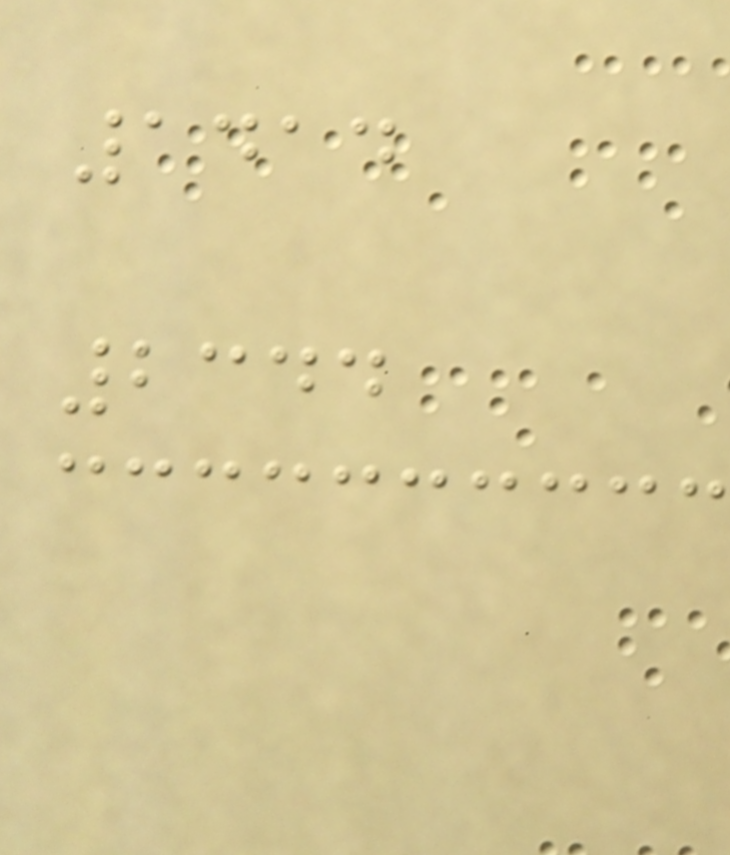1414
2344
